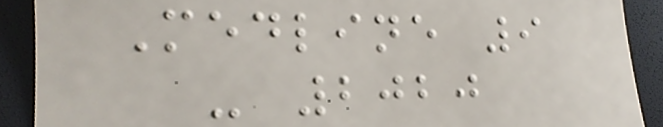Medline 9
- 2020
